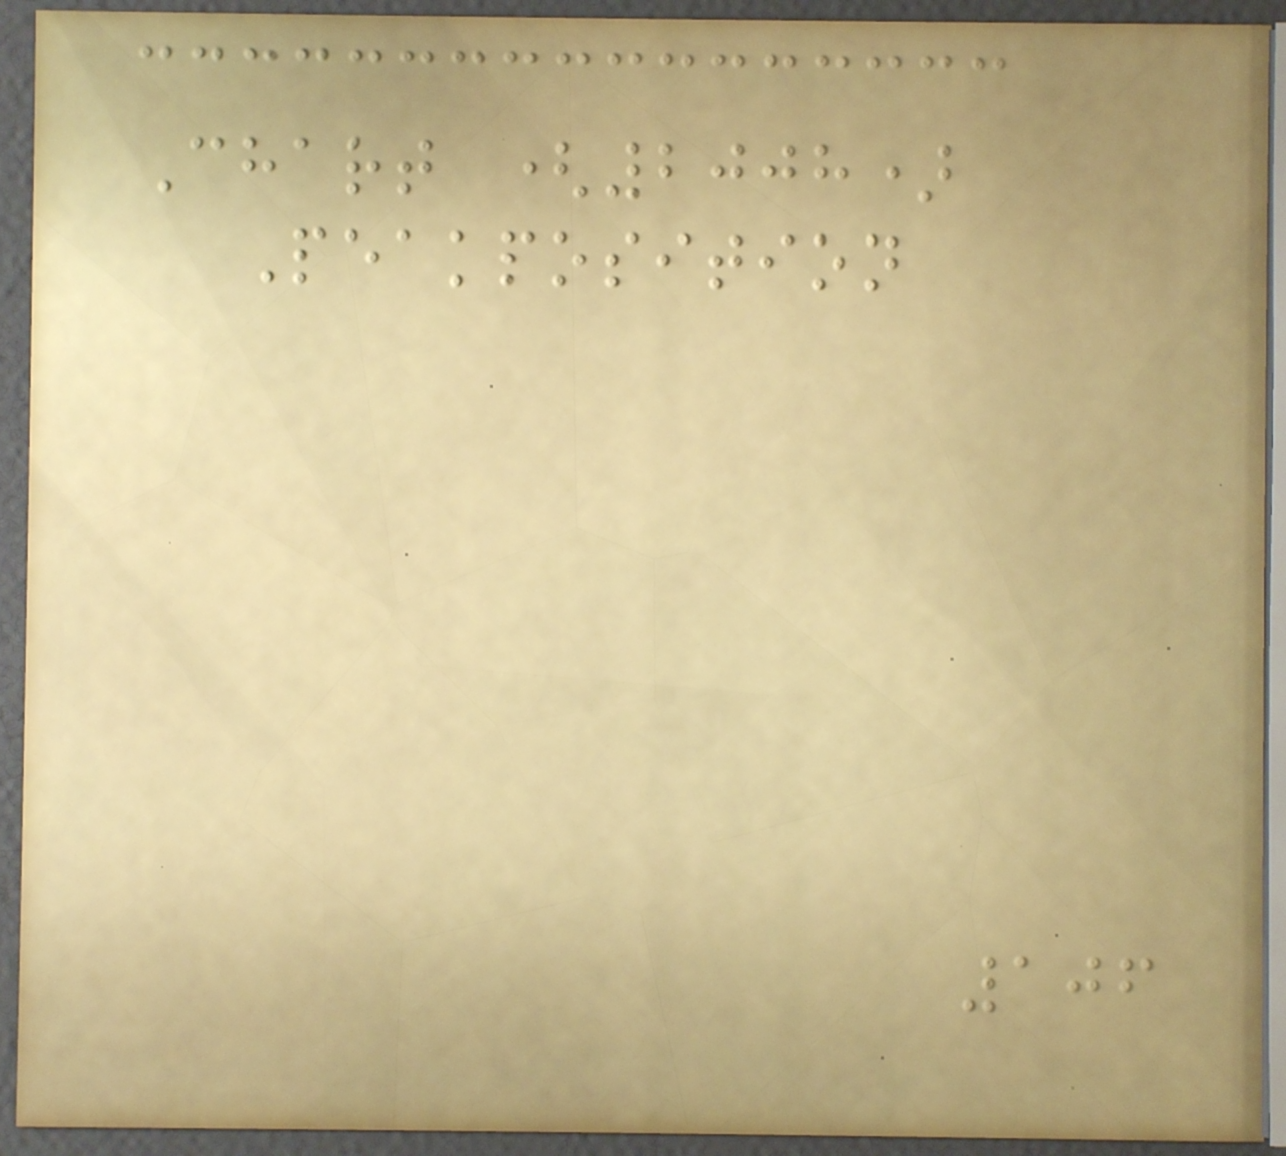Chart (2008)
Peakposition
106
